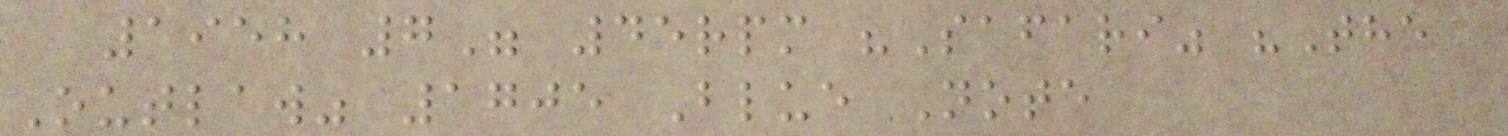1958 7" 45rpm "Safari" "The
Outlaw" 1705 Blue Note
